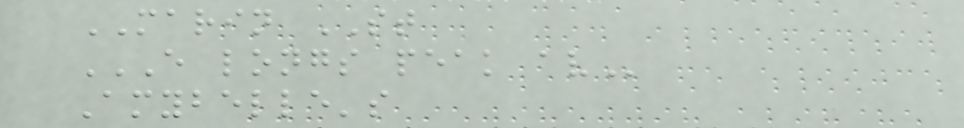MARIN ST
E LONGS PEAK AV
Amybelle's
